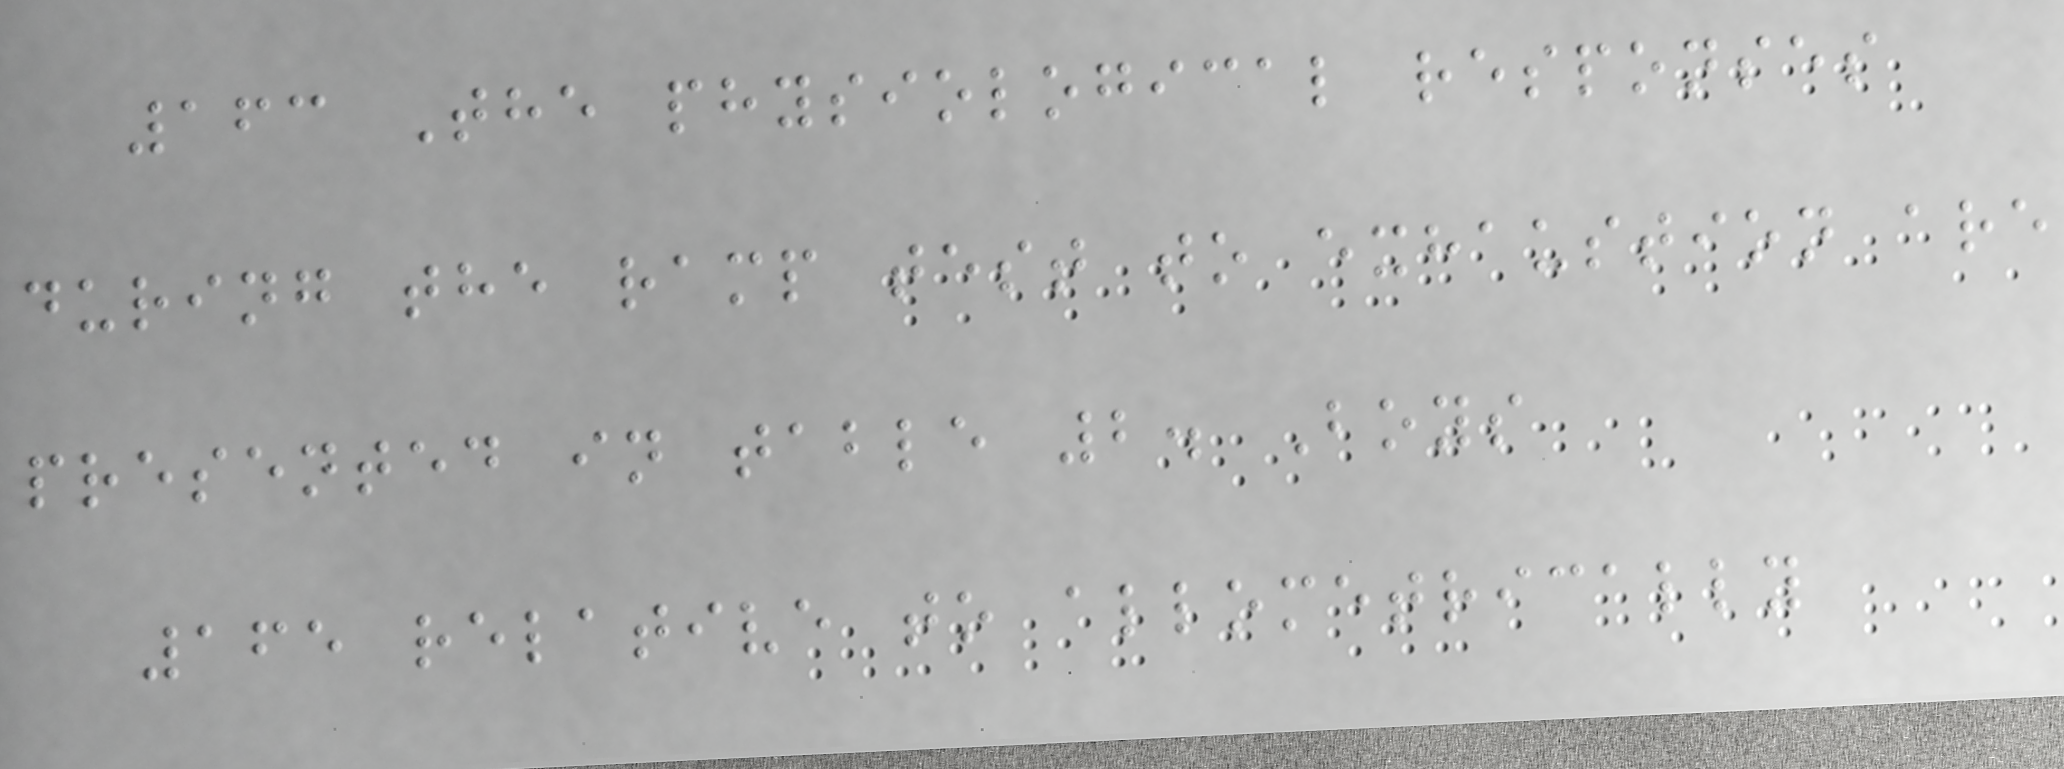163 The physiological responses
during the ramp test to exhaustion are
presented in table 2. Boys
165 relative to allometrically
